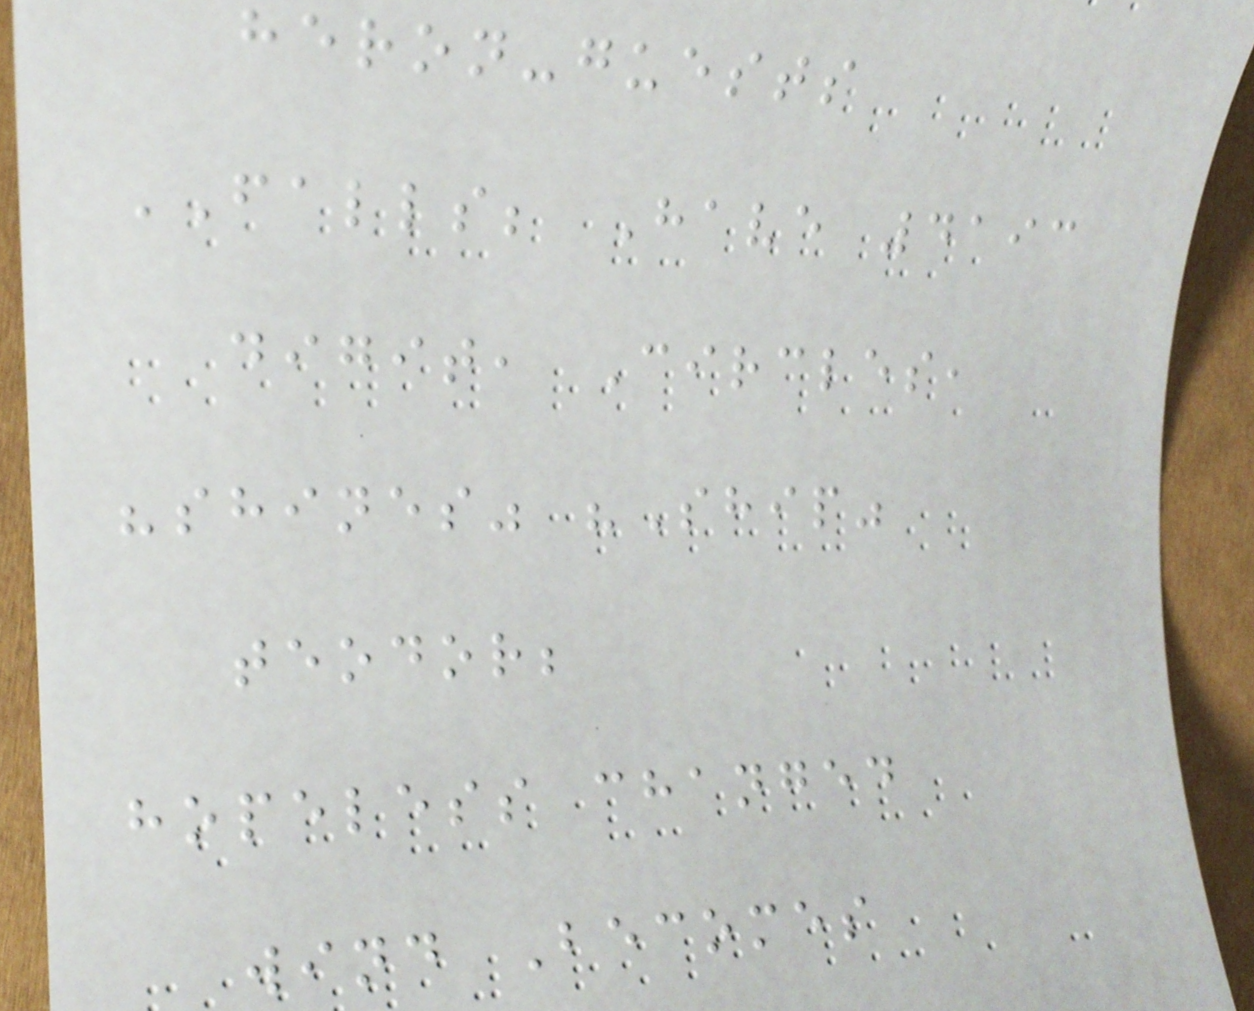heron-guests
FALLS; Have 4193
digit, Circles,
"shines" "Ship"
teodor;
hopeless changed
wind Becomes
